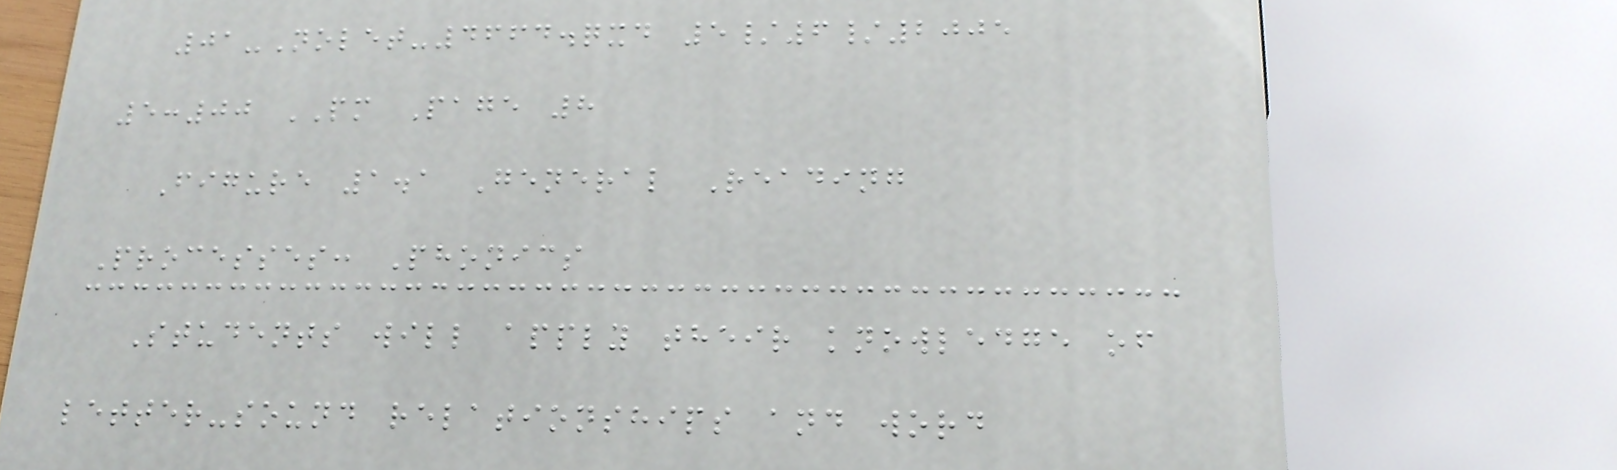01-Nolet-4664.qxd 5/6/2005
5:00 PM Page 8
Figure 1.1 General Reading
Processes: Phonics
Students will apply their knowledge of
letter-sound relationships and word
